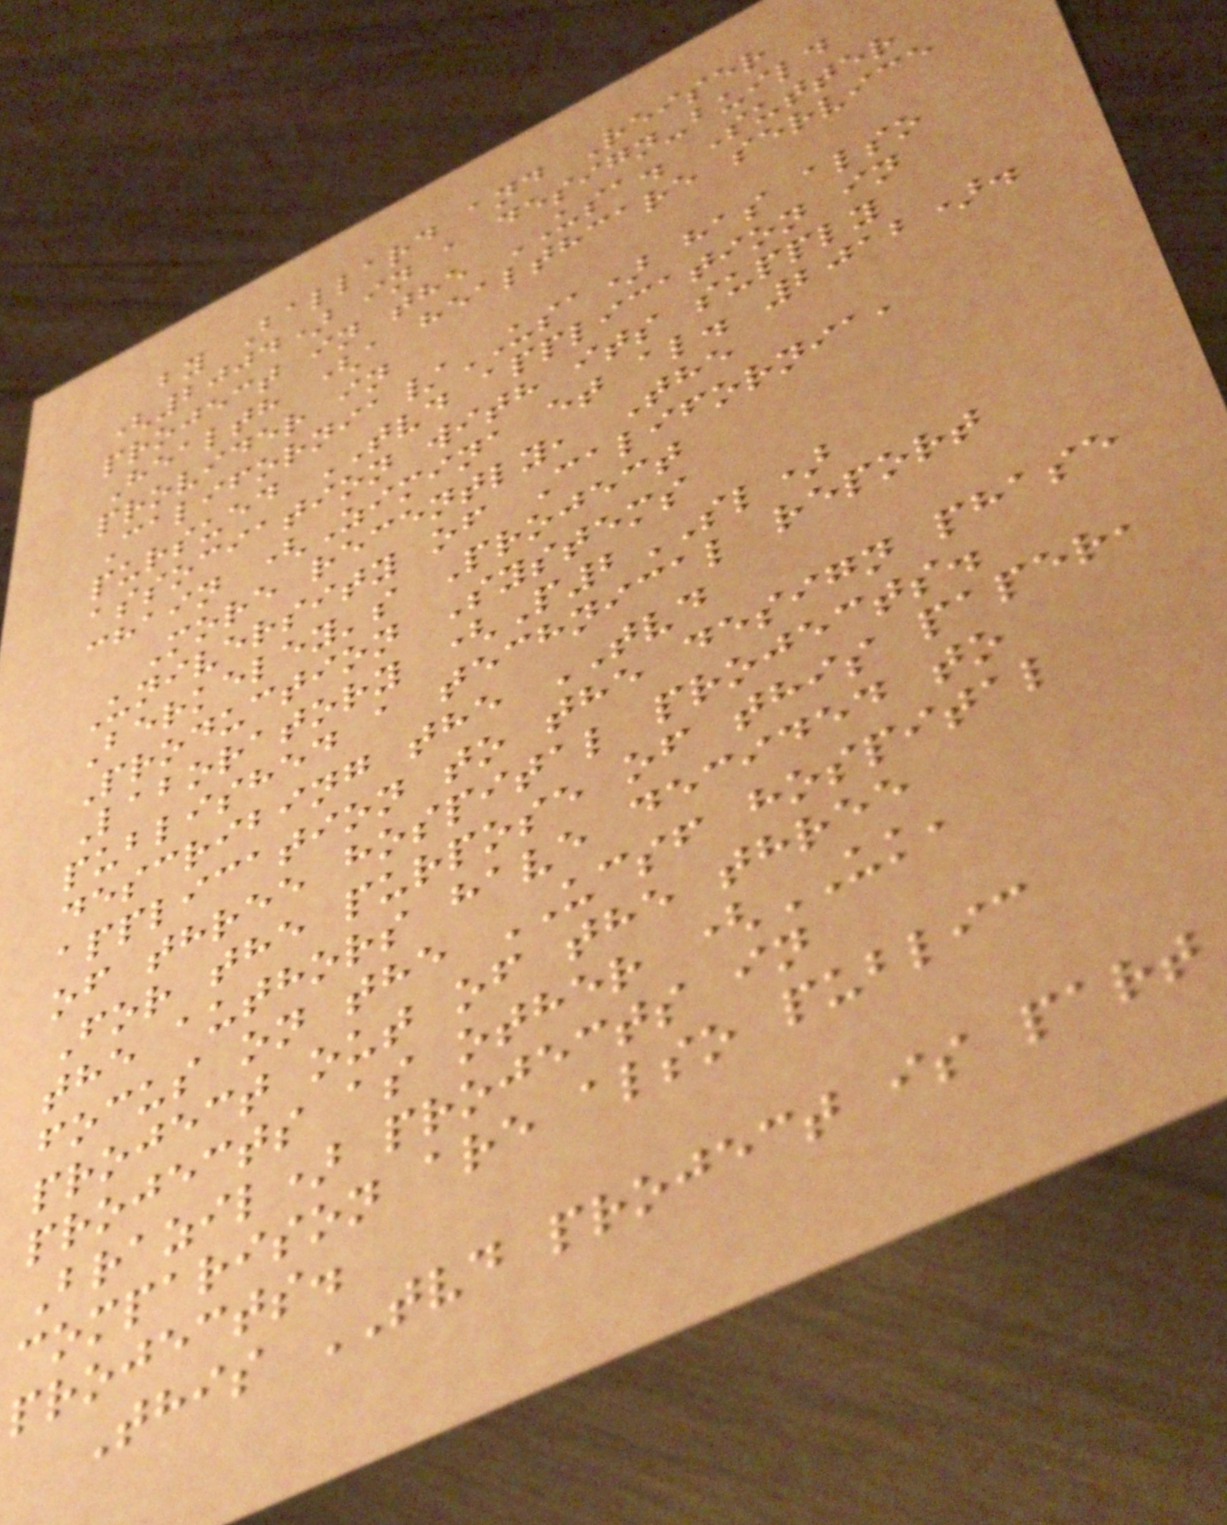by Ballard and Reiser
(2004) in a design-build
project in the USA. Sutter
Health (a healthcare service
provider in
California/USA) has also
pursued TVD application in
association with its supply
chain (Zimina et al. 2012).
More recently, The
University of California,
Berkeley's Project
Production Systems
Laboratory (P2SL)
published a technical report
describing the TVD
application to the design phase
of three hospital projects.
For the purpose of this paper,
the authors have decided to
focus on the UCSF hospital
project out of the three
projects as other (UK,
Brazil) projects in
comparison are also public
projects.
This TVD project is part
